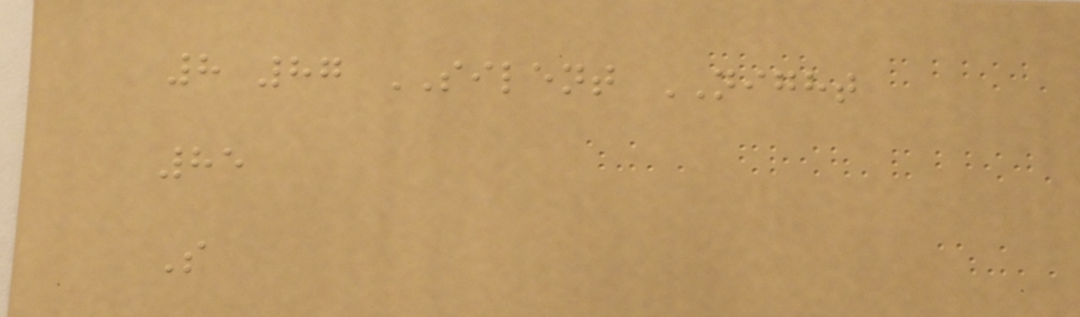8 87 SILENT NIGHT
85
S
